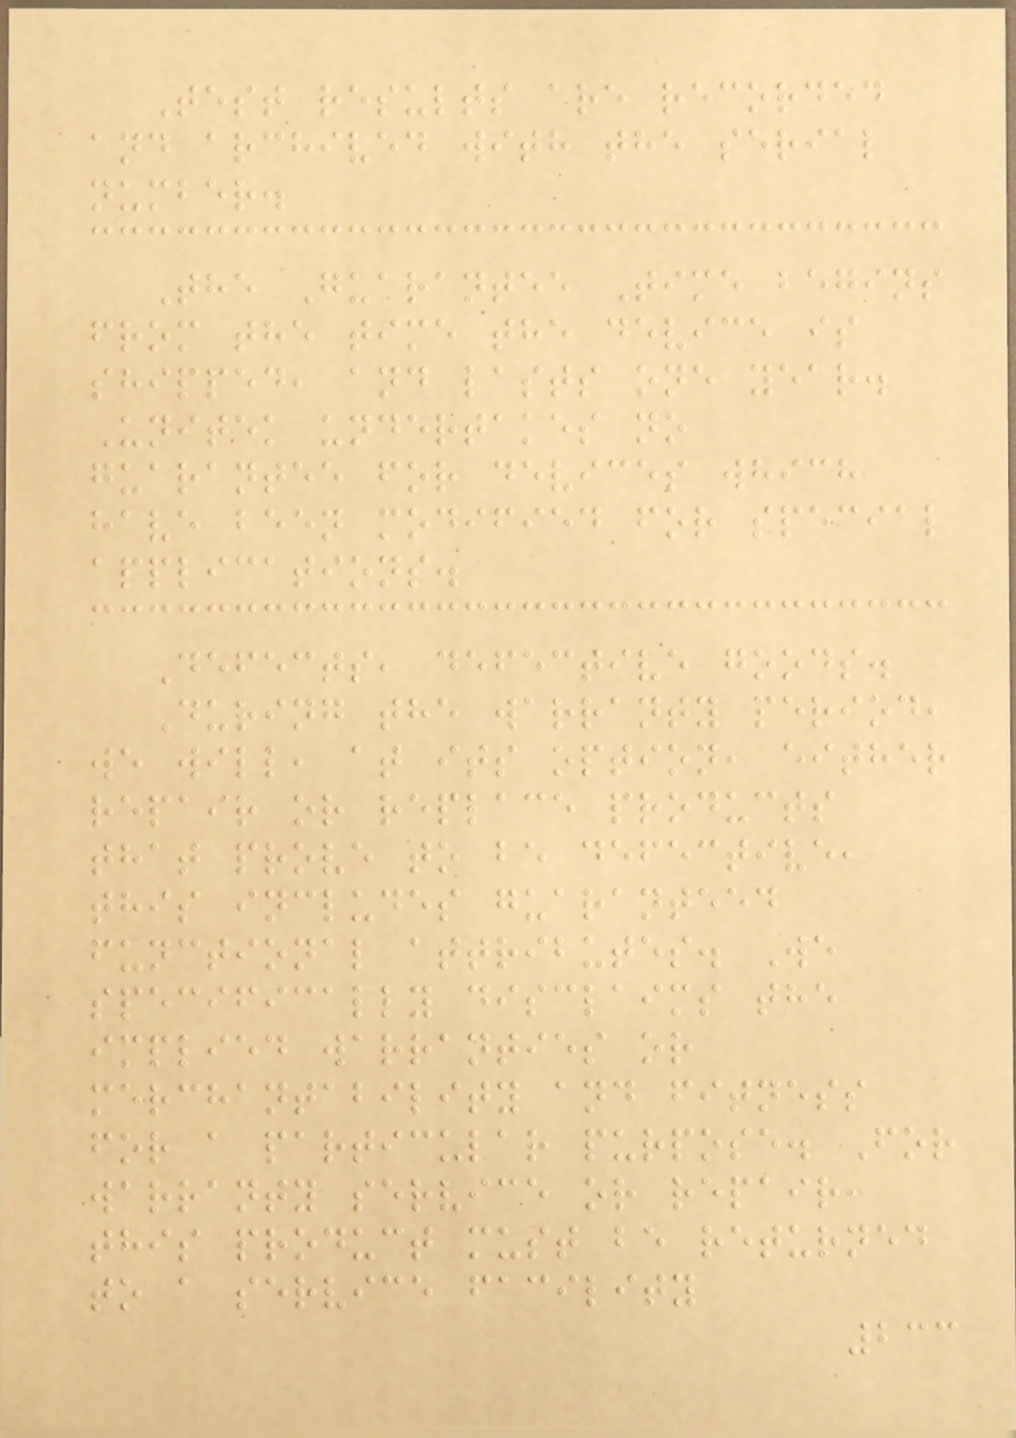Test results are recorded
and archived with the serial
number.
The Guarantee Time begins
from the time the device is
shipped, and lasts one year.
Unitek undertakes no
guarantee for devices which
have been modified for special
applications.
Defects, defective goods.
During the warranty period,
we will, at its option, either
repair or replace products
that prove to be defective,
this includes guaranteed
functional attributes. We
specifically disclaims the
implied warranties or
merchantability and fitness
for a particular purpose. For
warranty service or repair,
this product must be returned
to a service facility
233
